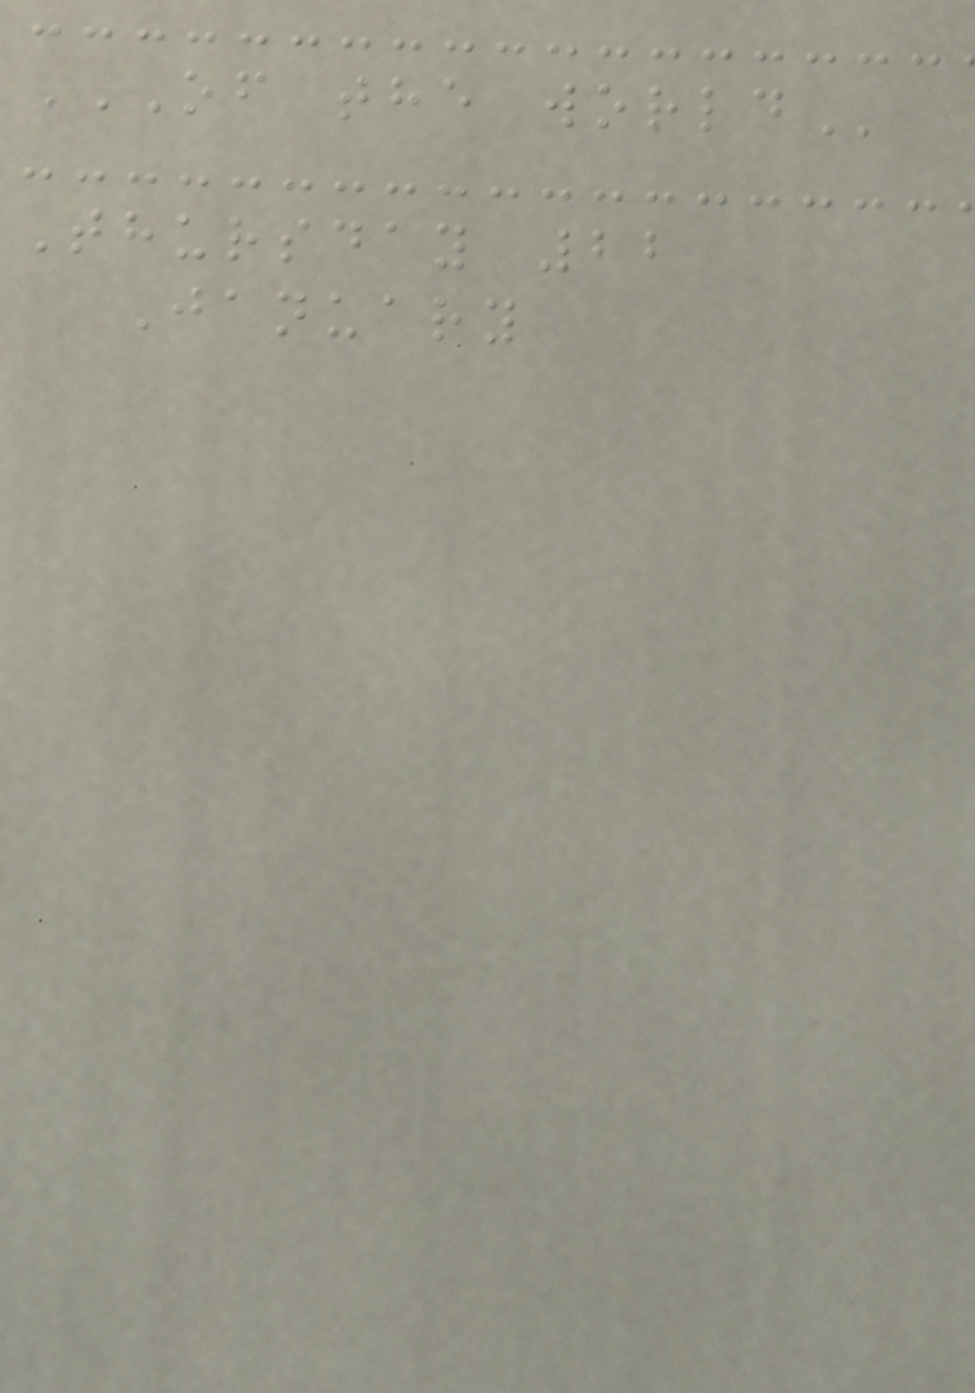OF THE WORLD
Thursday 22
January
